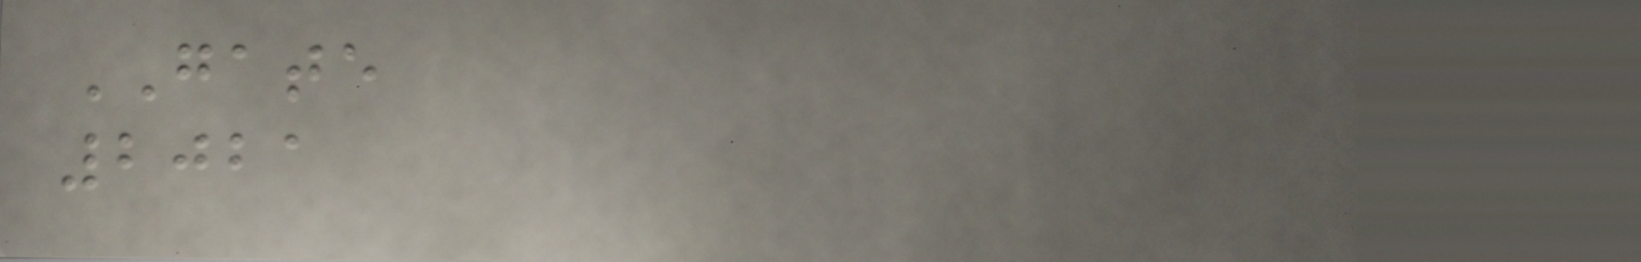GATE
2021
